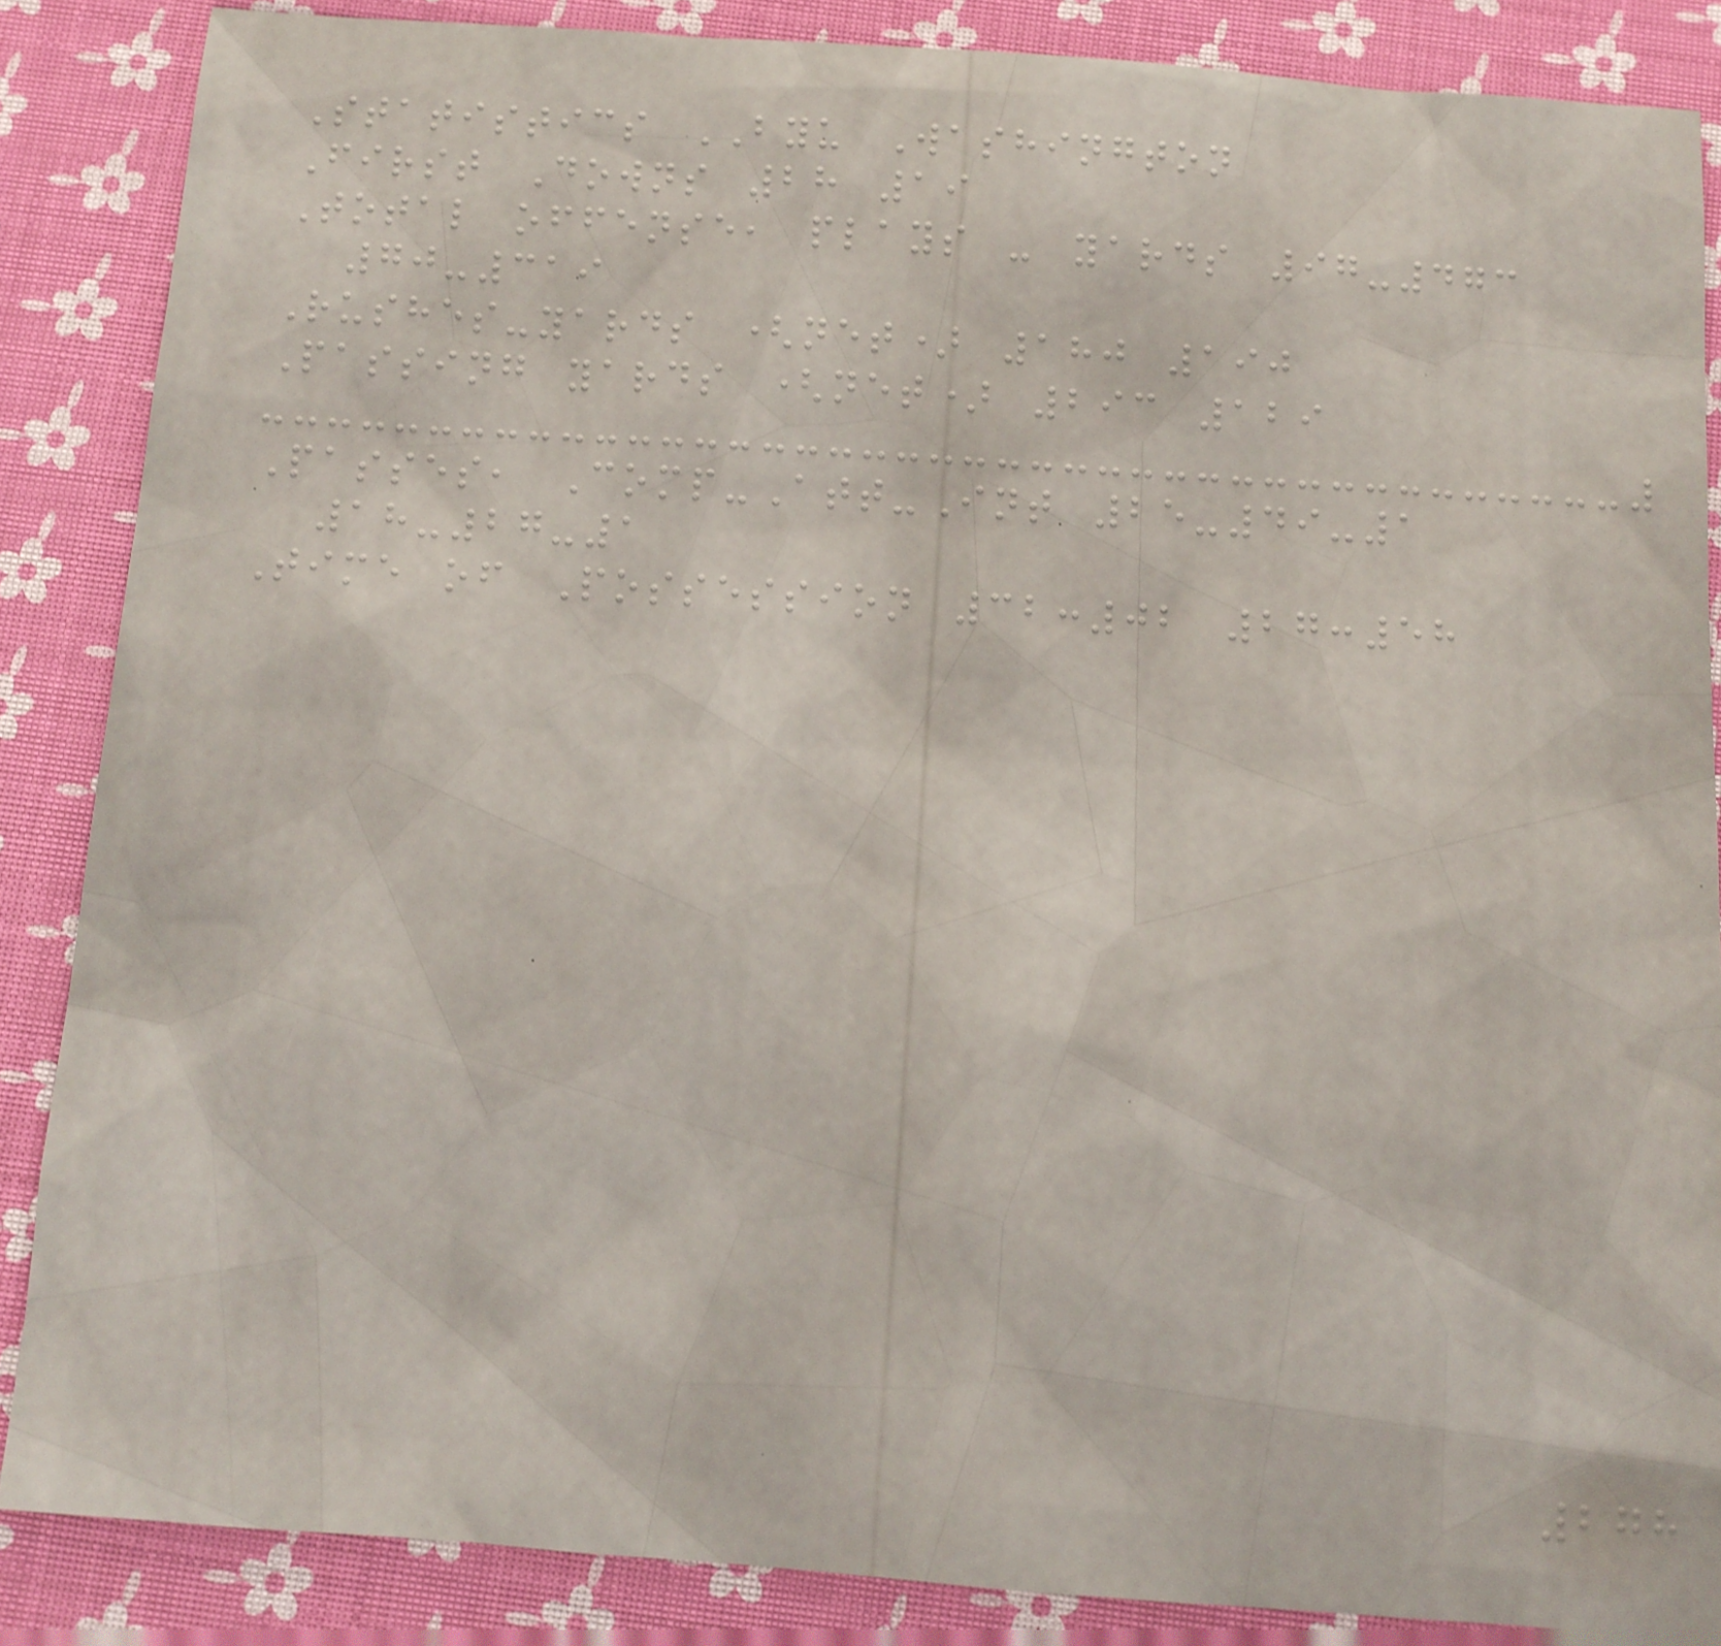Statistics BYU Washington
First Downs 28 19
Total offense, plays - yards 97-473
70-319
Rushes-yards (net) 180 190
Passing yards (net) 293 129
Passes, Comp-Att-Int 25-49-1
18-27-1
Time of Possession 32:02 27:58
278
